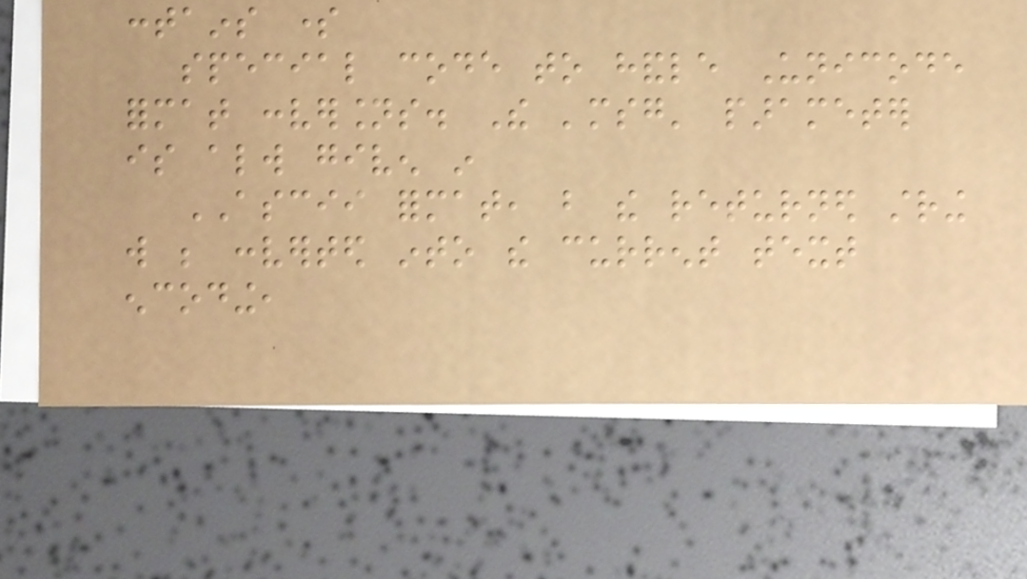contains some
special code to handle Unicode
format conversions. The 'msg' parameter
is always given in
ASCII format, but the returned string
will be converted into the current text
encoding,
